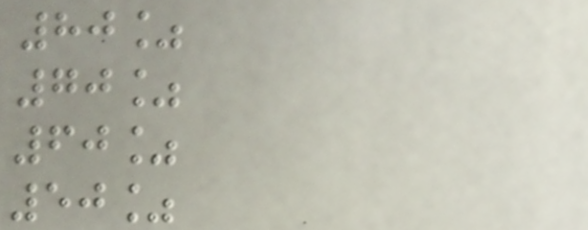80%
70%
60%
50%
